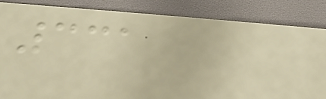331
